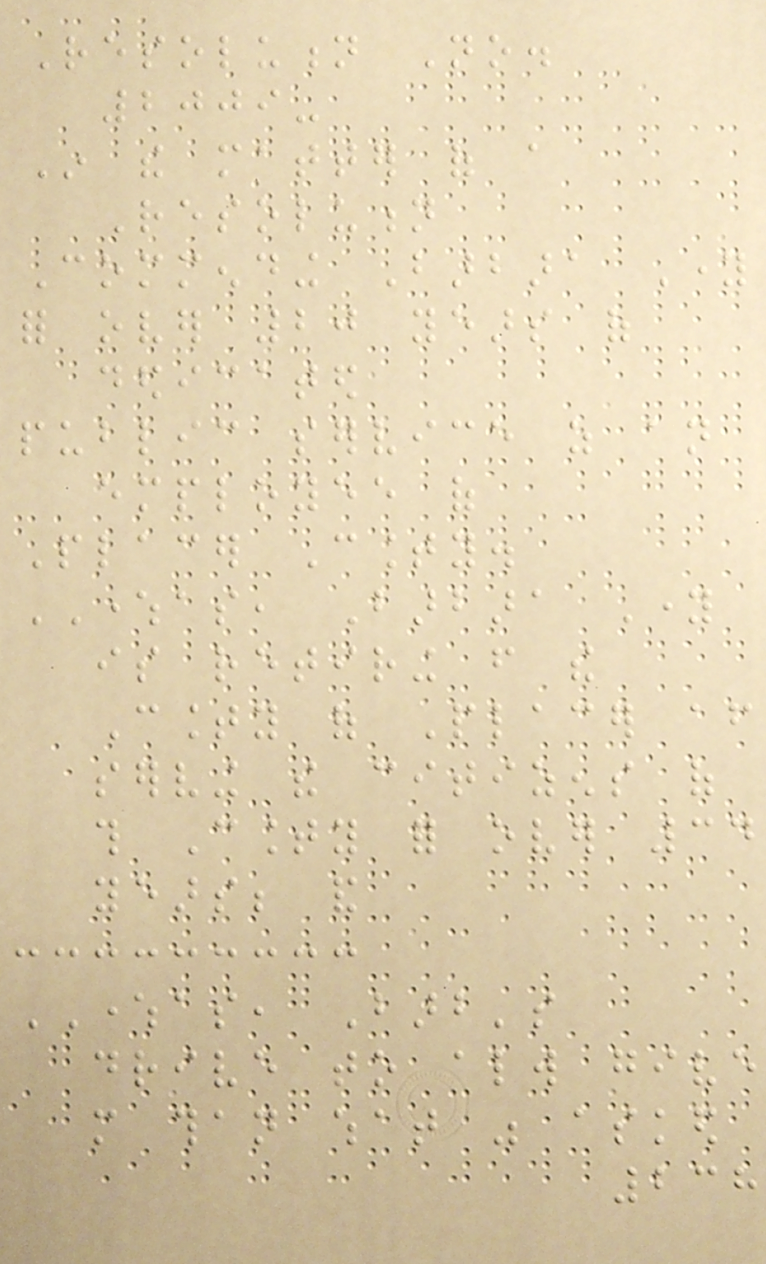Resolution No.
2009-
In the matter of a
Resolution
Commending Barbara Young
for over 20 years of
dedicated
public service as an
employee of
Placer County.
WHEREAS, Barbara Young
is retiring from the
County of Placer after
serving the citizens of
this County for over 34
years; and
WHEREAS, Barb's
drive to always give
more than what was asked
238
